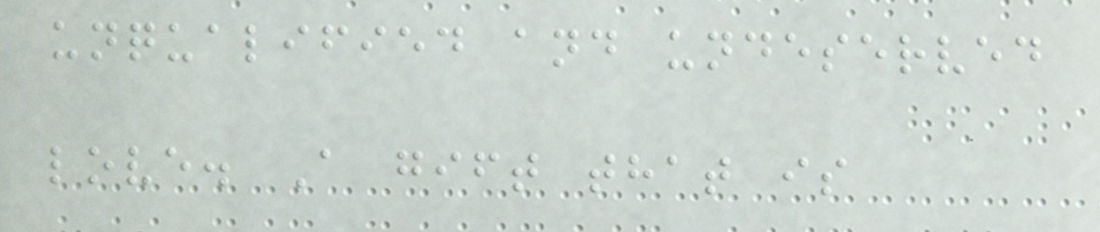unqualified and undeserved
love. A gift that is
